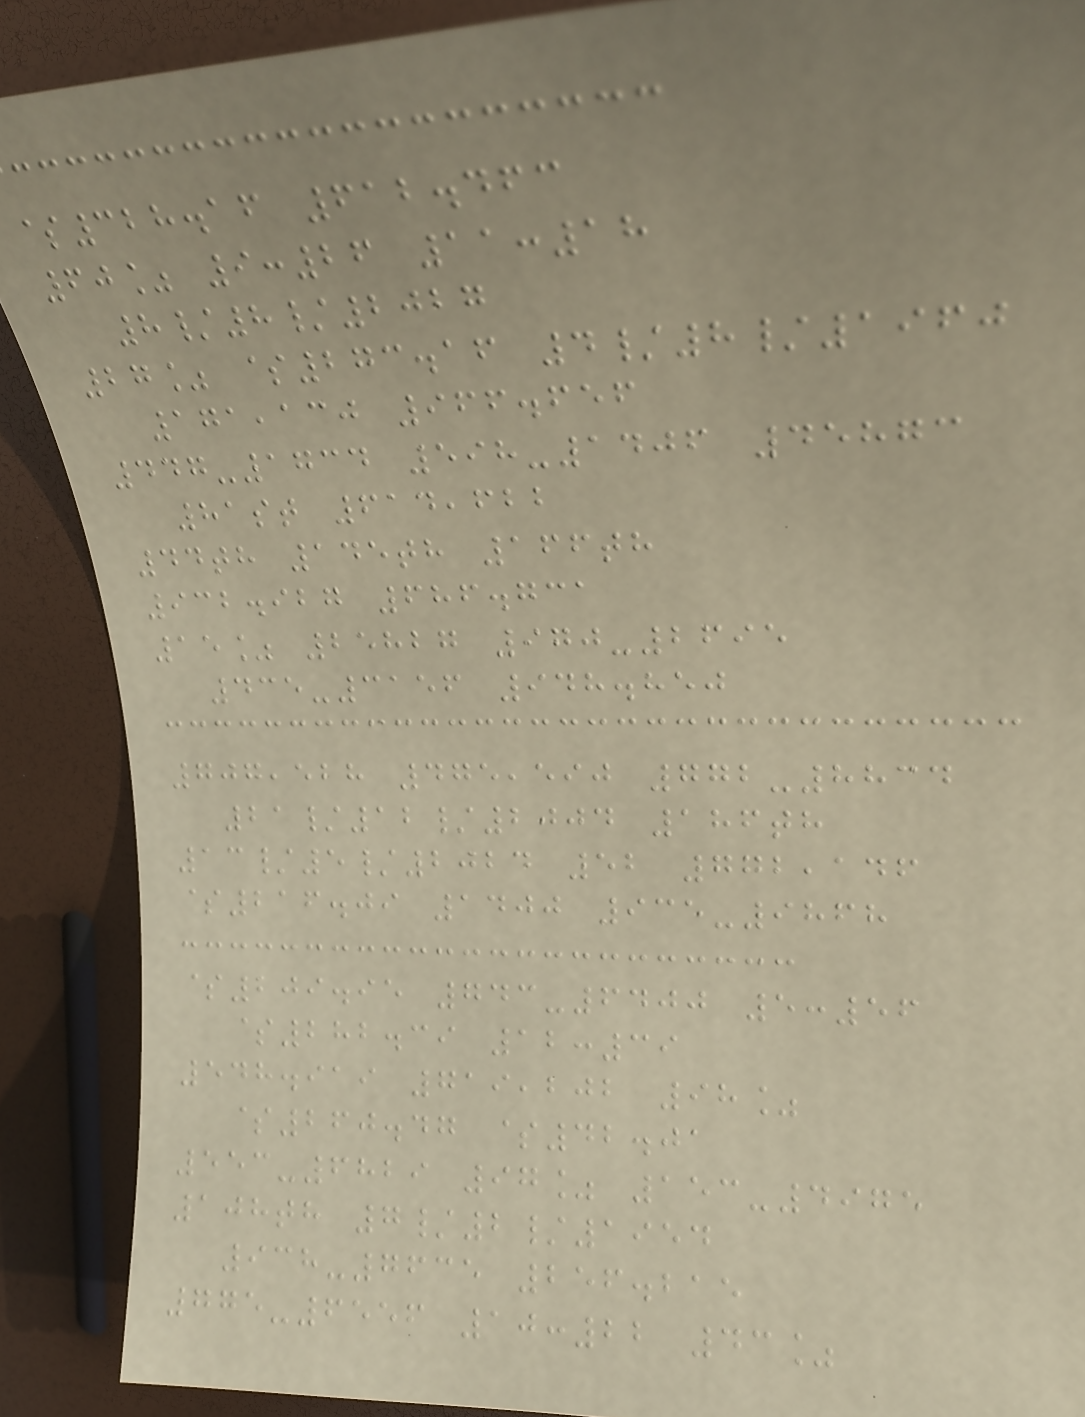$328.16 612.463
60% 9:26 11:18
8/8/2027
27% $273.16 4/8/1960
171,130 966.656
447-1734 598-1406 45873
81st 614,622
44th 145th 166th
932.927 686.731
15% 25827 970-2695
435-3156 948.850
707,528 475,590 772-8834
21/12/2004 186th
13/5/2024 52 772,146
$216.09 1400 935-9868
$209.95 743-6400 5:56
$282.39 12:39
548.919 719,202 98%
$260.47 $42.01
553-6829 97% 153-4975
108th 7/2/1954
938-7635 256.215
775-6556 10:22 43%
